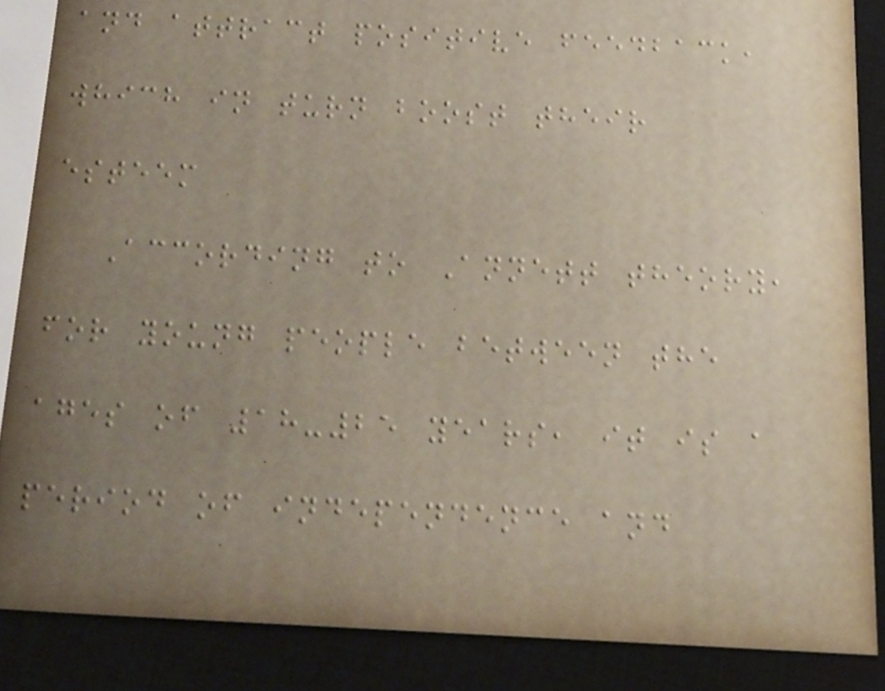and attract positive feedback,
which in turn boost their
esteem
According to Annett theory,
for young people between the
ages of 18-25 years, it is a
period of independence and
